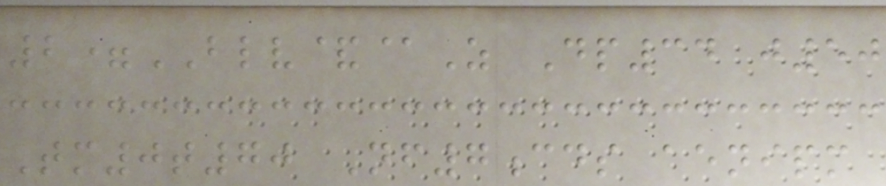2=BLV&@Z Dp34 j50
Tm0t70 Nf7cds aenipm
